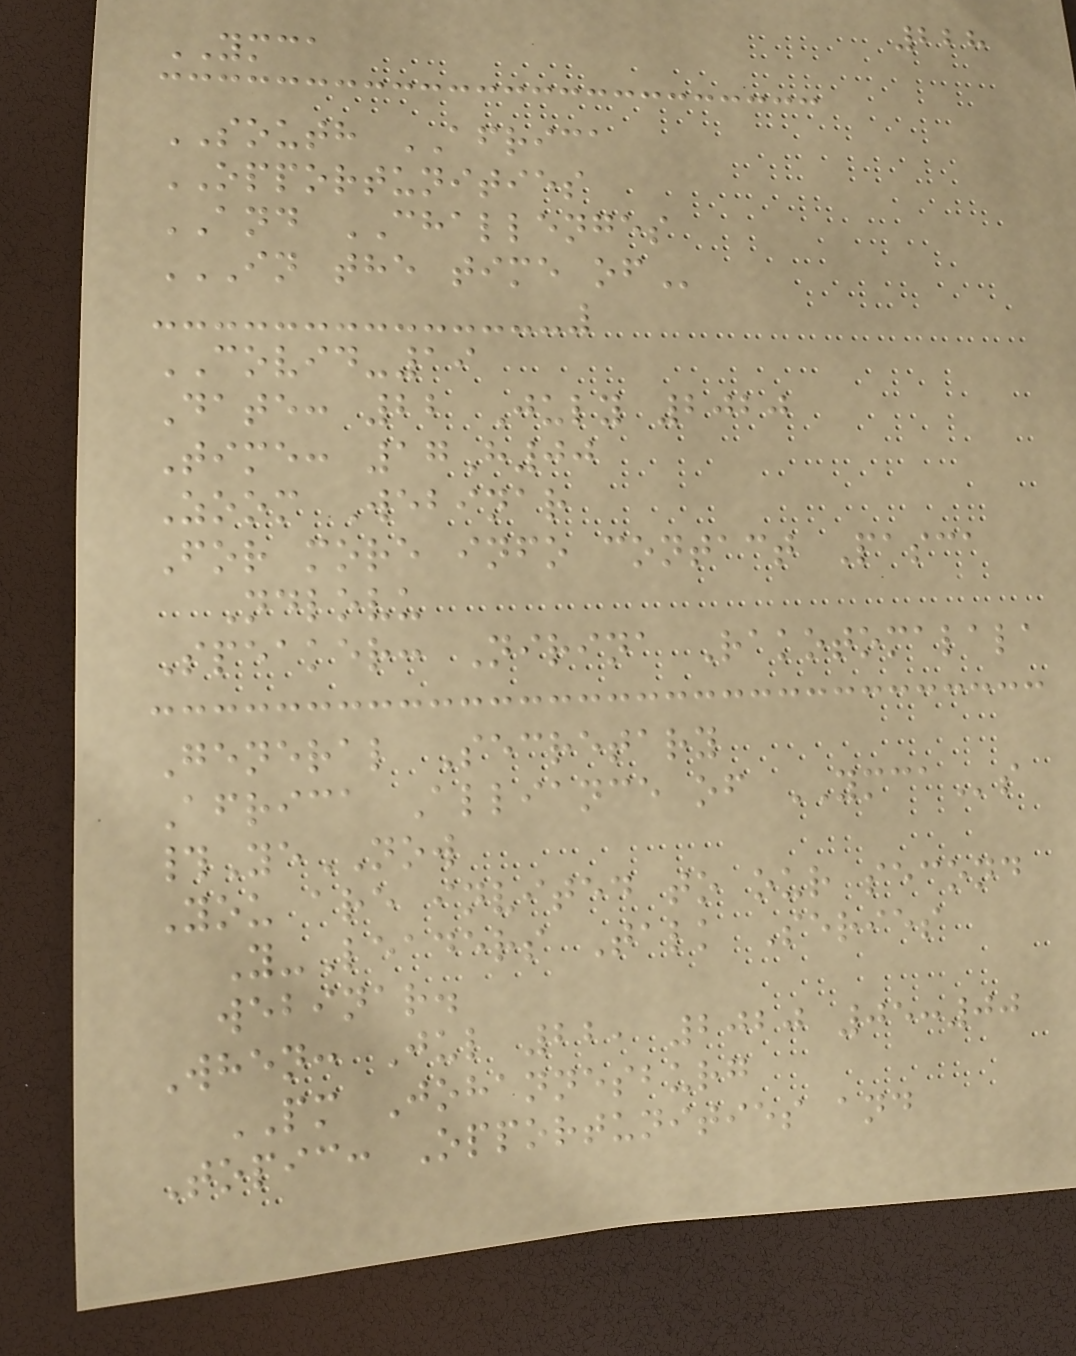228
YMCA
SOUTH AFRICA
OPPORTUNITIES
AND CHALLENGES
IN THE TIME OF
COVID-19
Date: 22 July 2020
Time: 17H00
Zoom Webinar
For more info contact Pasca
Ndlovu
Speaker: Nirina Rakotomalala
General Secretary
Africa Alliance of YMCAs
#YeNOW
You are invited to our second
Y-Leaders Talk Series
webinar.
When: Jul 22, 2020 05:00
PM Johannesburg
Topic: Opportunities and
